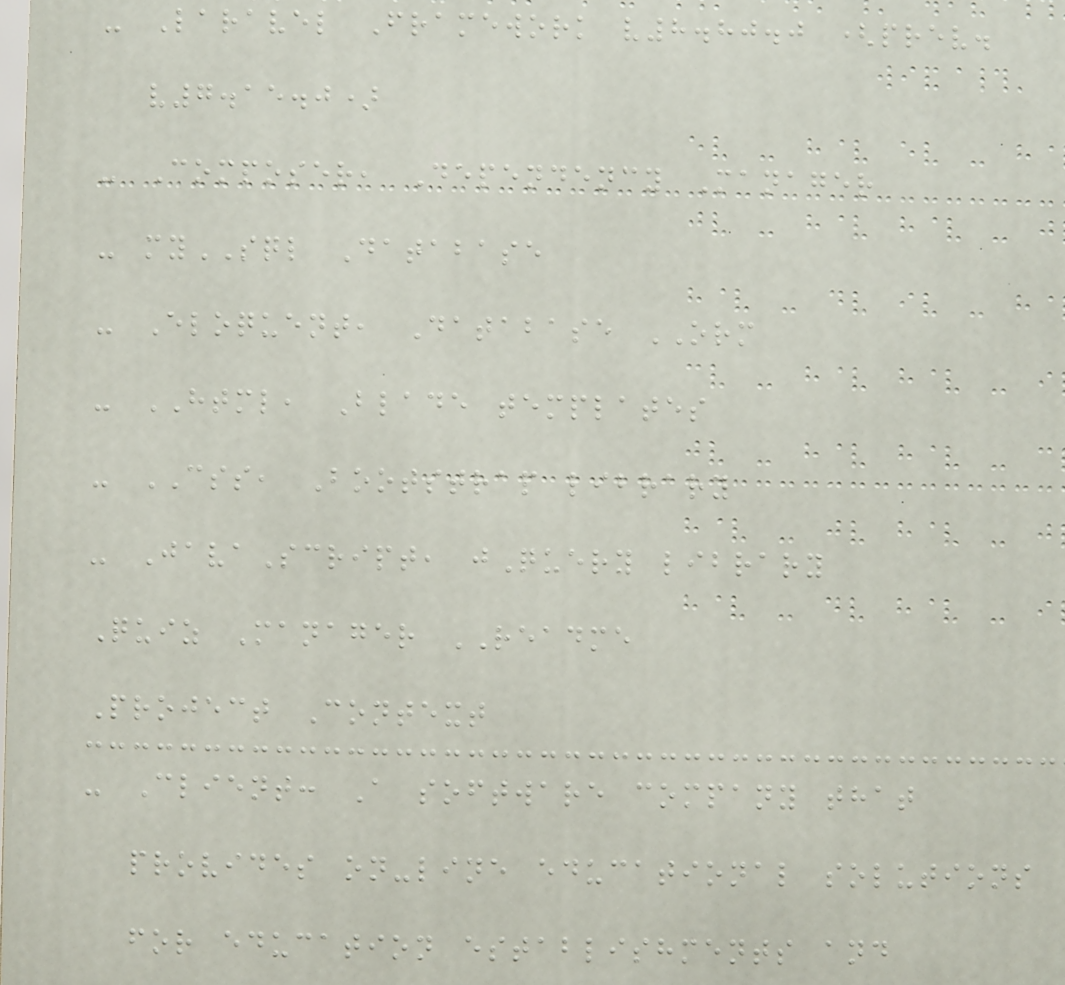- Laravel Framework v8.80.0 (prev.
v7.15.0)
- Composer, Dependency Manager
- mySQL Database
- Eloquent, Database ORM
- HTML, Blade templates
- CSS, Bootstrap library
- JavaScript, jQuery library
Quiz Manager README
Project Context
- Client: A software company that
provides on-line educational solutions
for education establishments and
